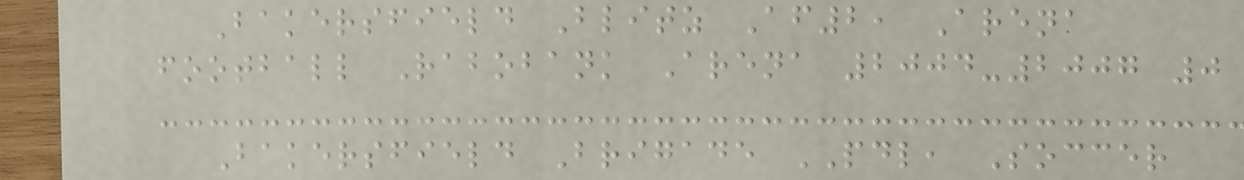Bakersfield Blitz Af2, Arena
football Rabobank Arena 2004-2007 0
Bakersfield Brigade PDL, Soccer
